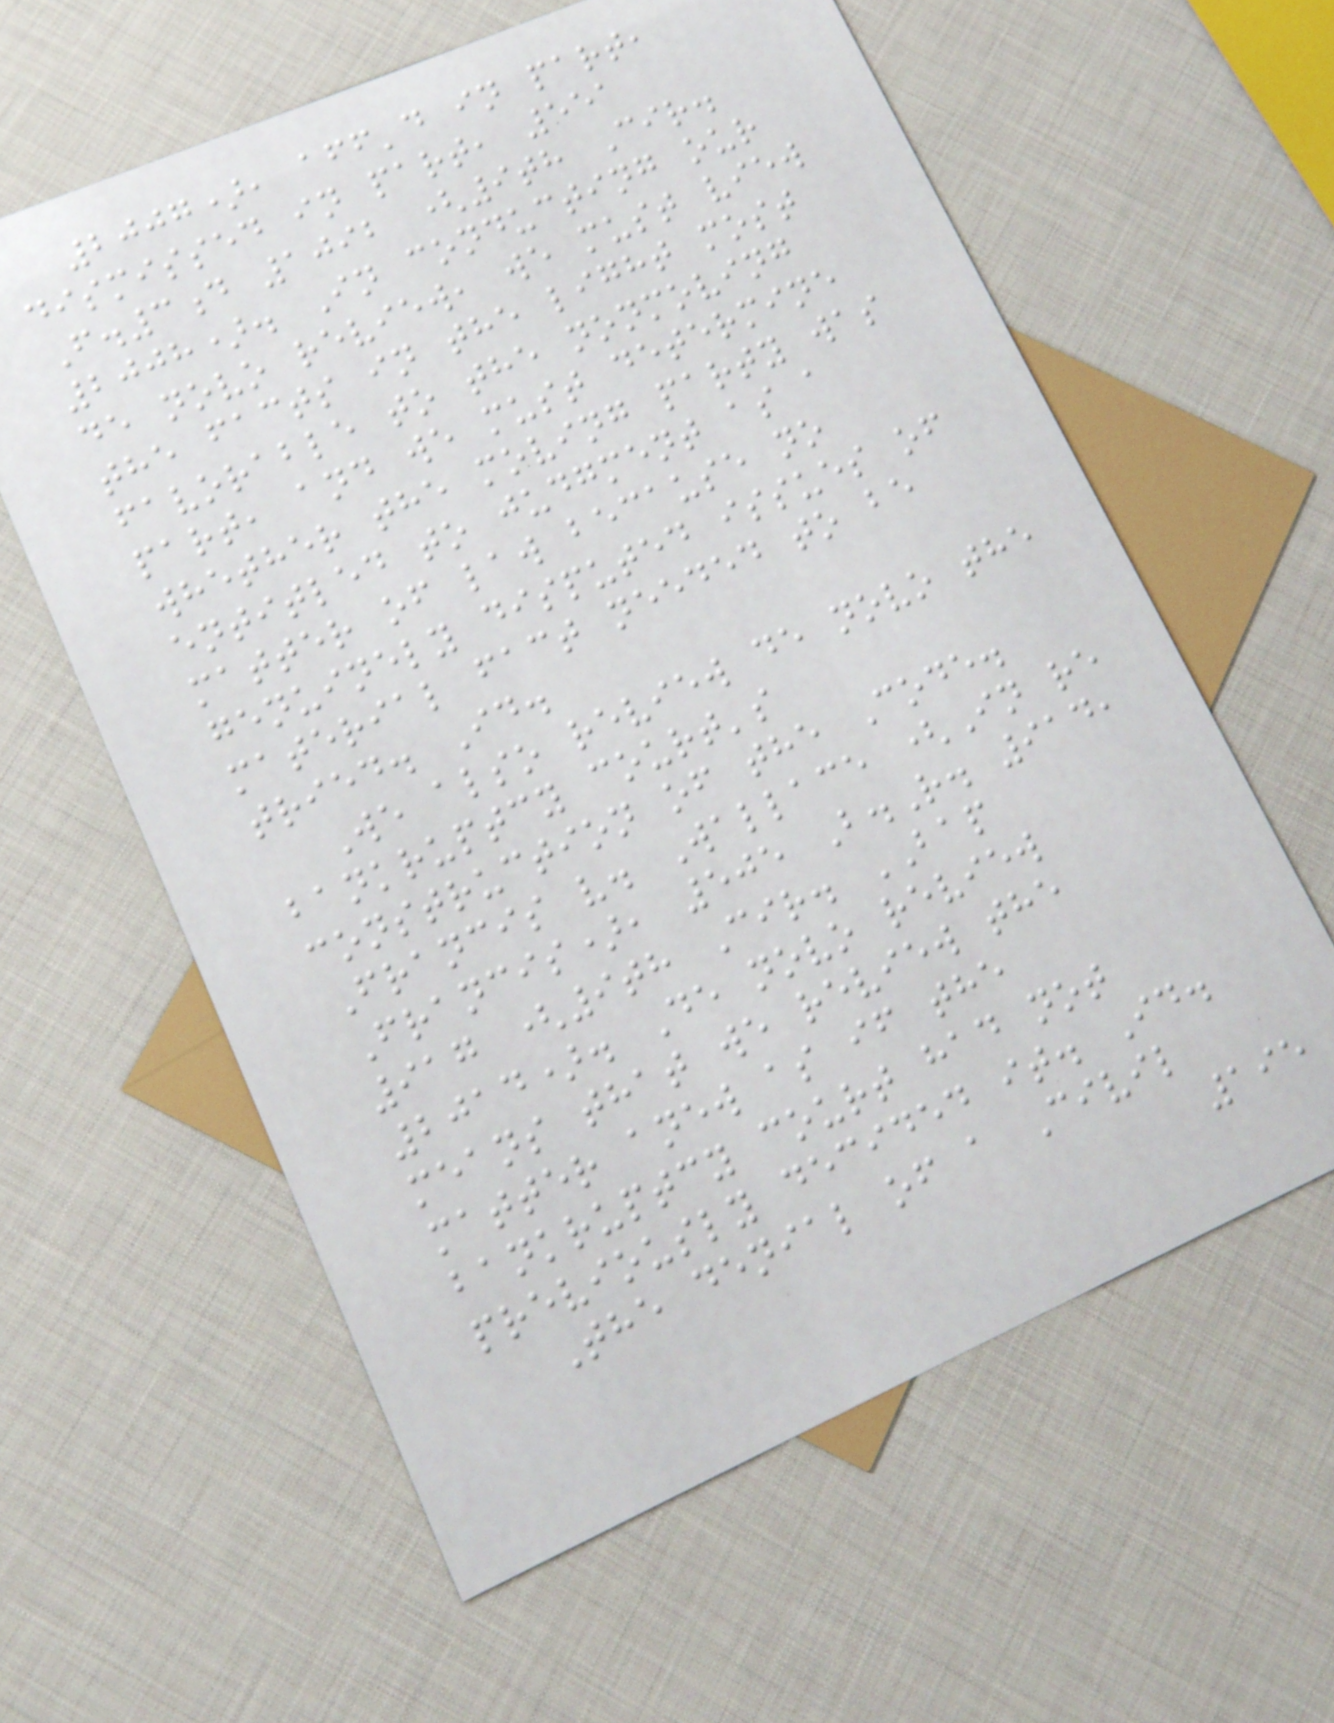2007), aff'd in part,
dismissed in part, 551
F.3d 1092 (9th Cir.
2008). In conducting our
de novo review, we must view
the facts in the light most
favorable to the nonmoving
part, and we must determine
whether the moving party was
entitled to judgment as a
matter of law because no
genuinely disputed issues of
material fact needed to be
tried. Id.
We also review de novo the
bankruptcy court's
construction of the Code.
Francis v. Wallace (In re
Francis), 505 B.R. 914,
917 (9th Cir. BAP
2014). De novo review
means that we review the
matter anew as if the
bankruptcy court had not
previously decided it. Id.
The denial of a Civil
195
